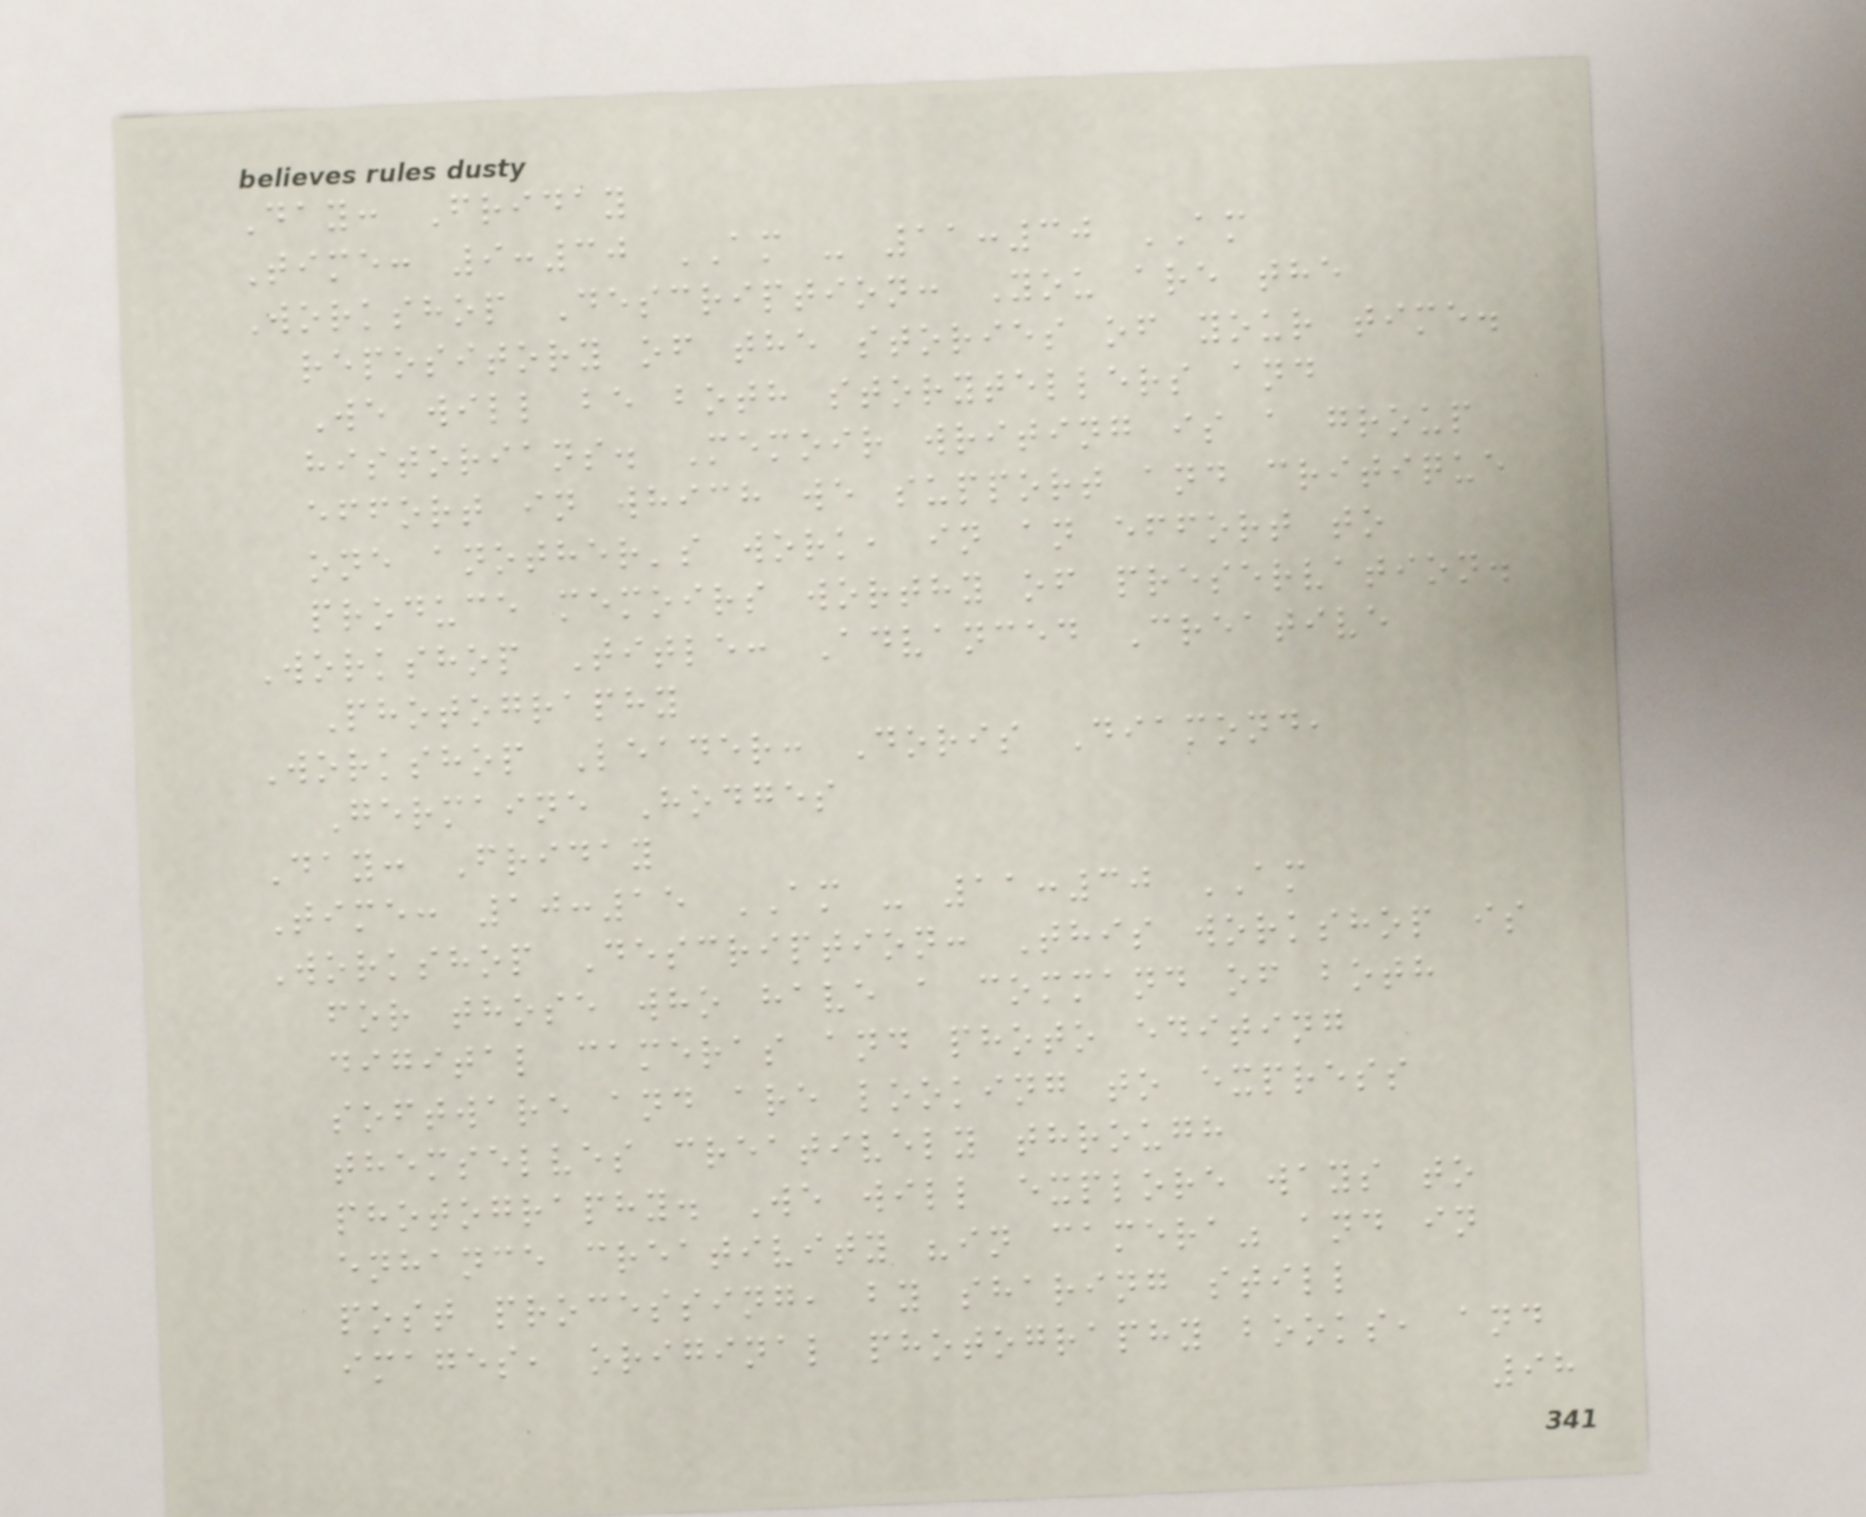Day: Friday
Time: 9:30 AM - 11:30 AM
Workshop Description: You are the
repository of the stories of your time.
We will be both storytellers and
historians. Memoir writing is a group
effort in which we support and critique
one another's work, in an effort to
produce memoirs worthy of preservation.
Workshop Title: Advanced Creative
Photography
Workshop Leader: Doris Diamond,
Germaine Hodges
Day: Friday
Time: 10:15 AM - 11:30 AM
Workshop Description: This workshop is
for those who have a command of both
digital cameras and photo editing
software and are looking to express
themselves creatively through
photography. We will explore ways to
enhance creativity "in camera" and in
post processing, by sharing still
images, original photography books, and
98
